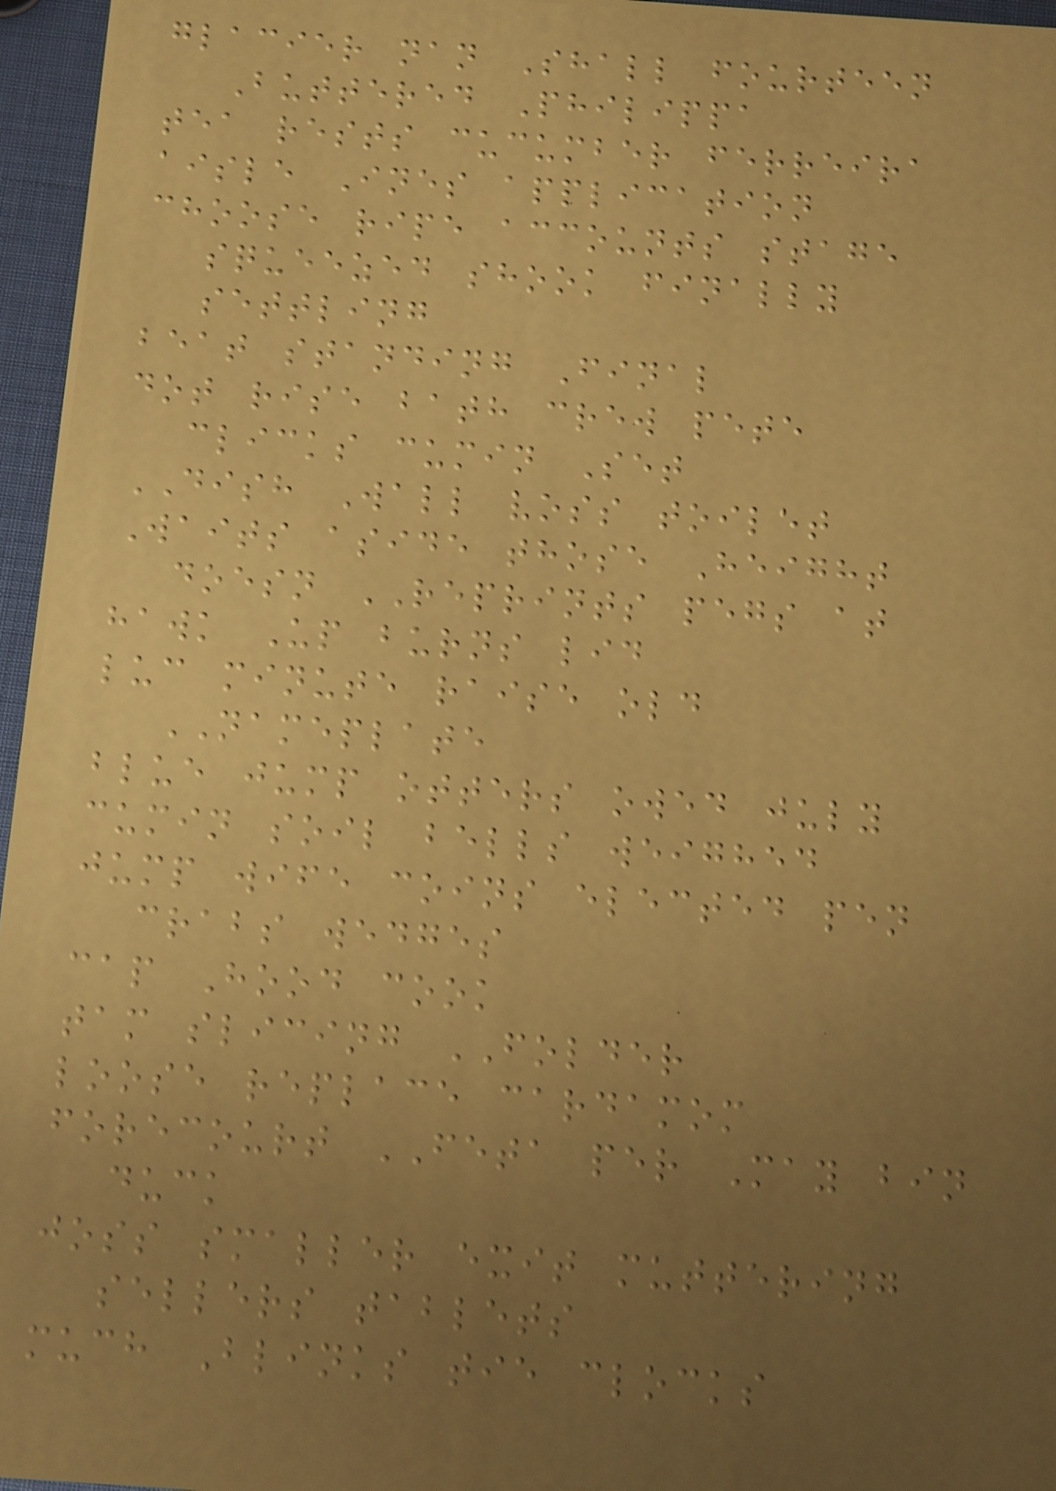glacier nan Shall fourteen
Buttered Philippa
tea rests cucumber ferreira
aisle Ines application
choose ripe accounts stage
squeezed shook finally
settling
beat standing Final
dot rise bath crew pete
clicks cumin Set
DISH Wall voss toilet
Waits aside those Height
doesn REPRINTS pegs at
hawk Up burns lid
luc minute raise old
NAMEPLATE
blue jump otters owed july
cumin soil bells weighed
jump wife coins elected pen
crabs wedges
cap Hood cook
tam slicing FOLDER
loose replace cardamom
forecourt FETA per May bin
duck
joss smaller exit muttering
sellers tablets
much Blinks tie clocks
